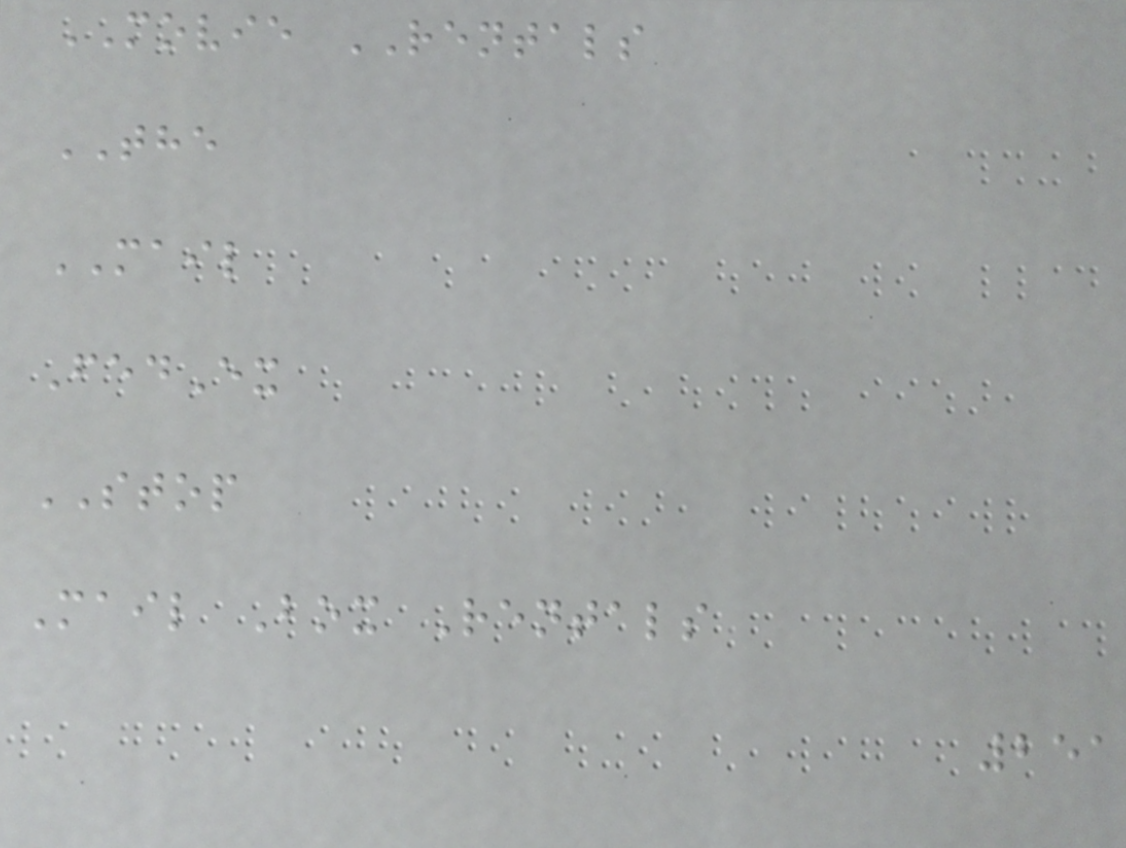MOVIE RENTALS
THE
MAIL
FedEx
STOP
Mail Box Rentals
251
